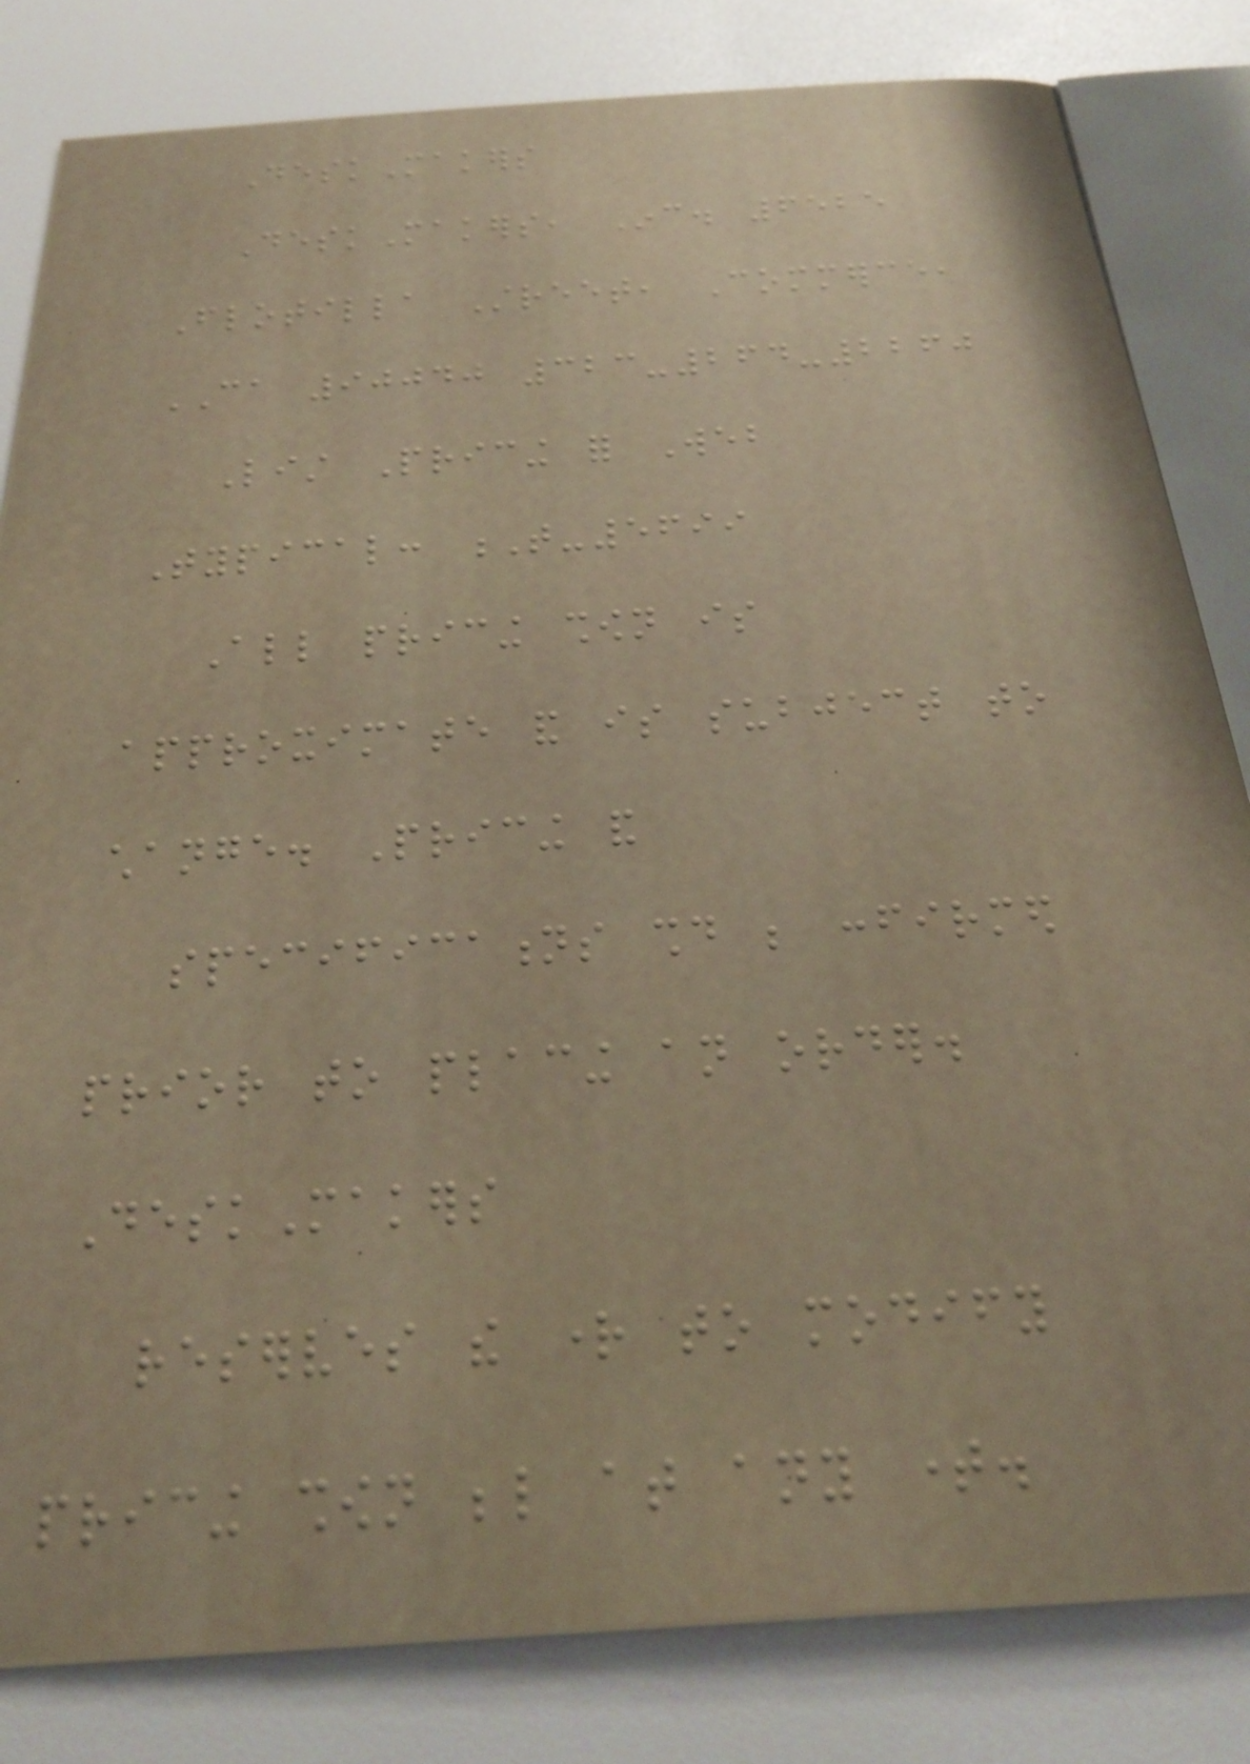DeskMakers
DeskMakers, Inc. 6525
Flotilla Street, Commerce,
CA 90040 323-264-2260
List Pricing for Web
Typical: T-5699
All pricing shown is
approximate and is subject to
change. Pricing and
specifications should be confirmed
prior to placing an order.
DeskMakers
reserves the right to modify
pricing shown below at any time.
